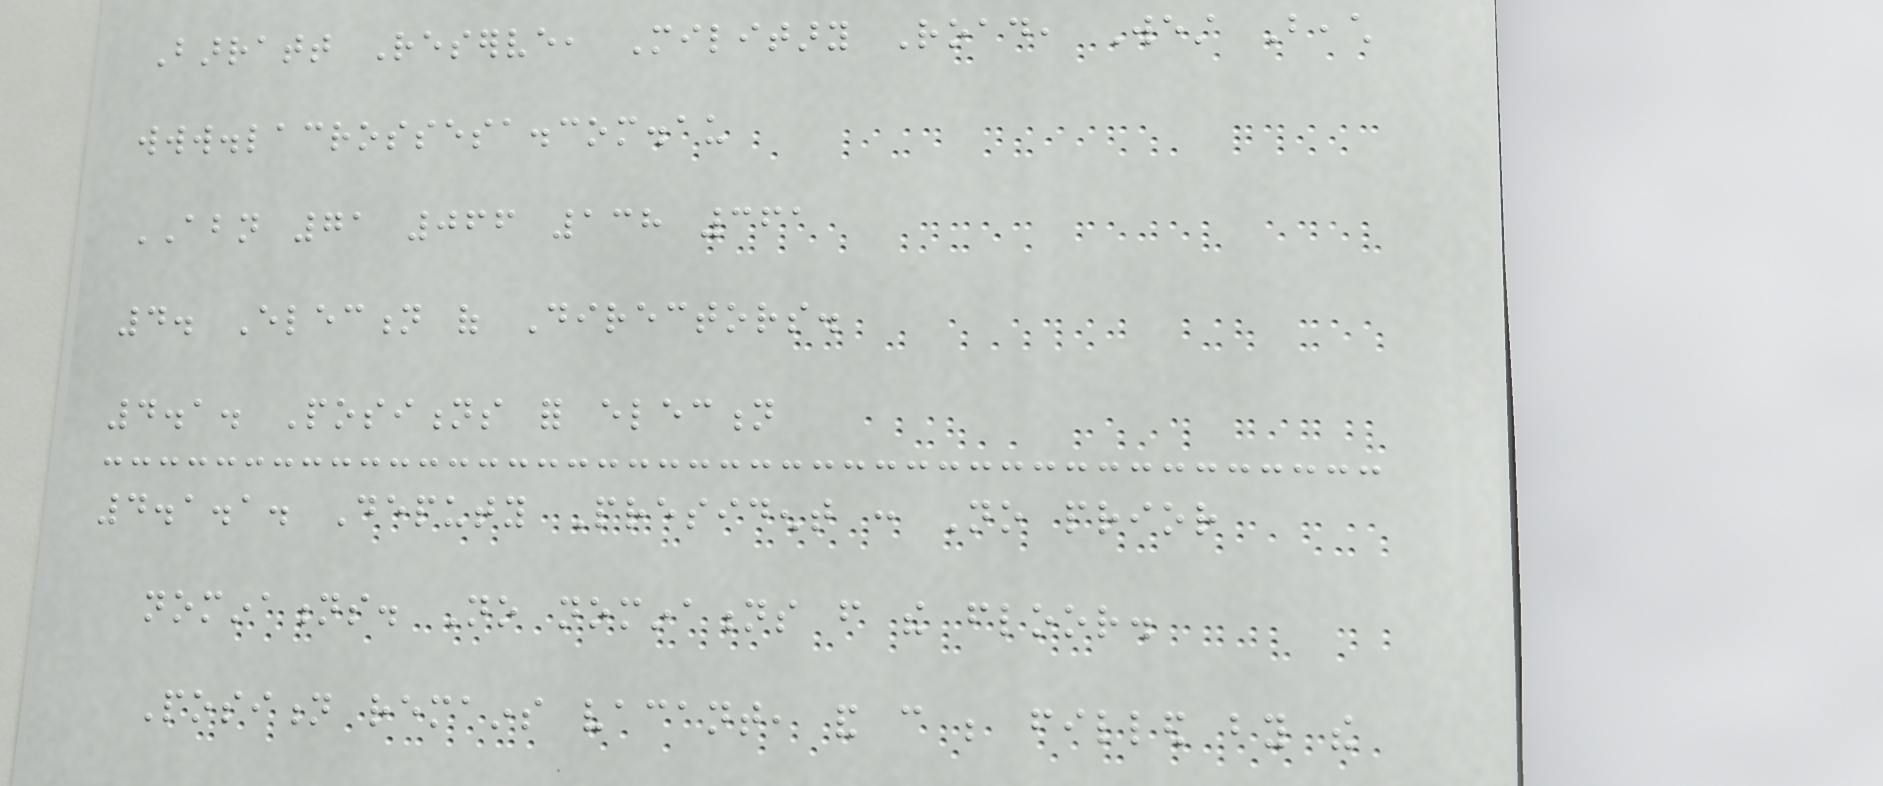Barratt Reserve, Military Road, West Beach
www.lacrossesa.com.au
ABN 71 066 138 361
4. Election of Directors.
4.1. Positions for election
4.1.1. Deputy President : No prior
nominations. No nominations from the floor.
Position remains vacant, and can be filled by the
